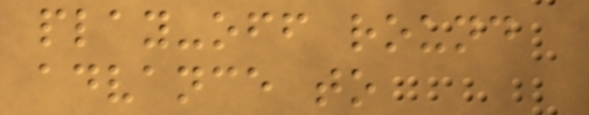play-off round
advance to
